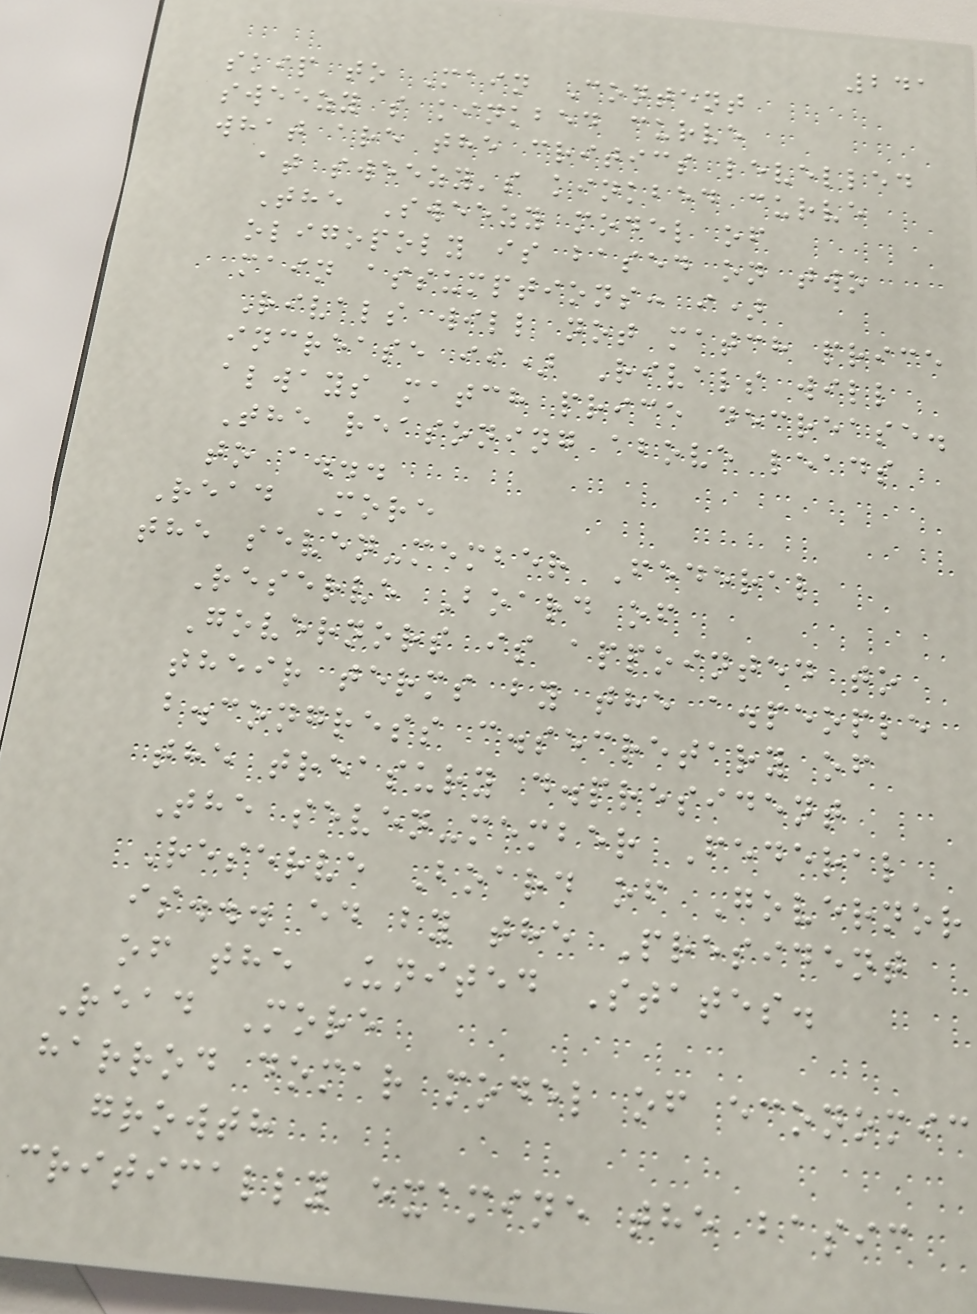241
skip to Main Content
sweezy s kinkbed curve
what are the critics levelled
at sweezy's kinkbed curve
The Sweezy model of
oligopoly is based on two
main assumptions: i)
Rivals will not match price
increase ii) Rivals will
always match price decrease.
The reasoning above leads
to a...
Read More
the seven-member Federal
Reserve Board of
Governors is appointed to
their terms by the a.people
b.congress c.secretary of
the treasury d.president
The seven-member Federal
Reserve Board of Governor
is... ed by the President
of the United States.
Read More
harrod domar model of economic
growth
critically examine the basic
